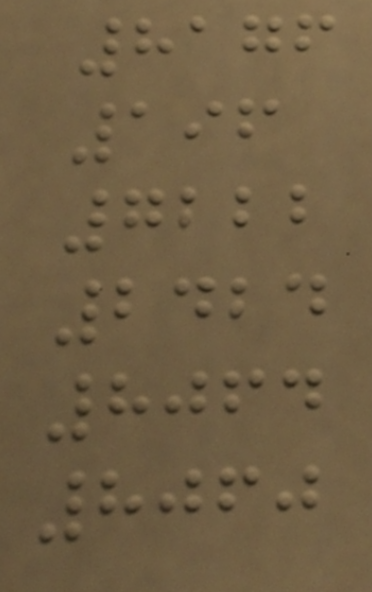8176
196
7222
2424
8064
8060
